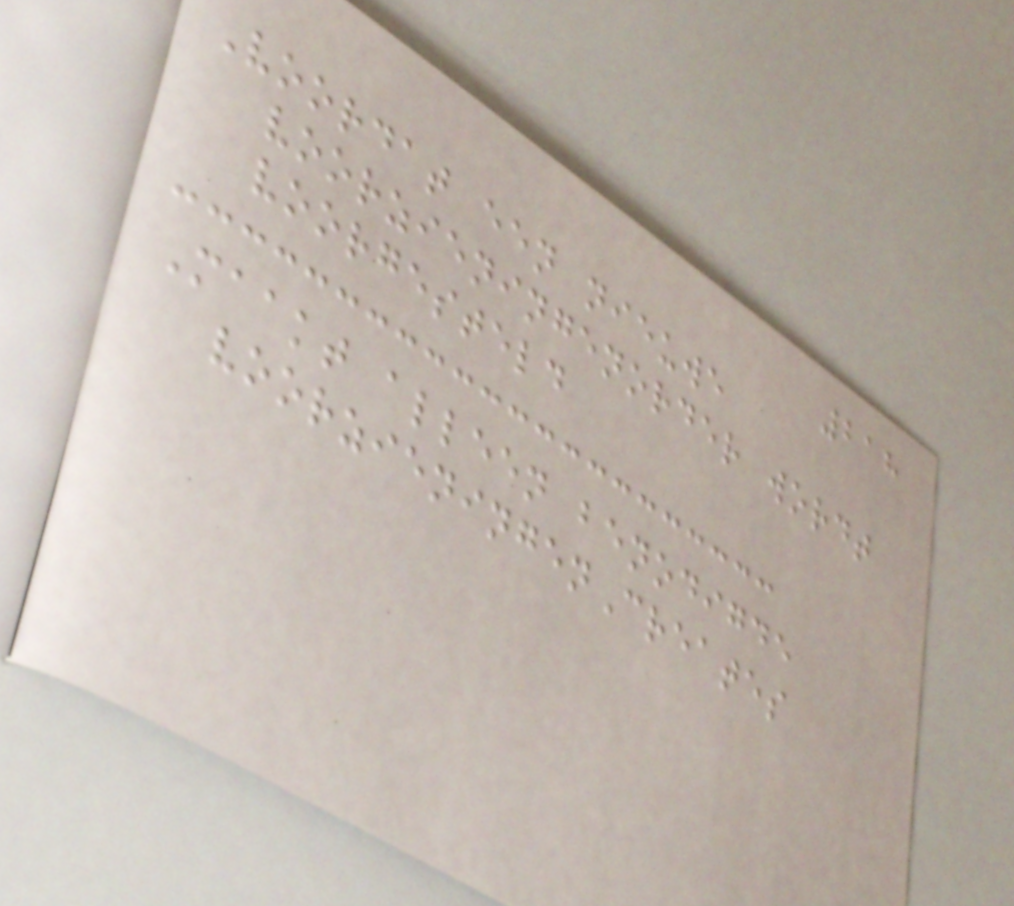218
Voordat een nieuwe
voorzieningenorder wordt
voorgesteld
Maakt alleen benodigde
voorzieningenCreates
